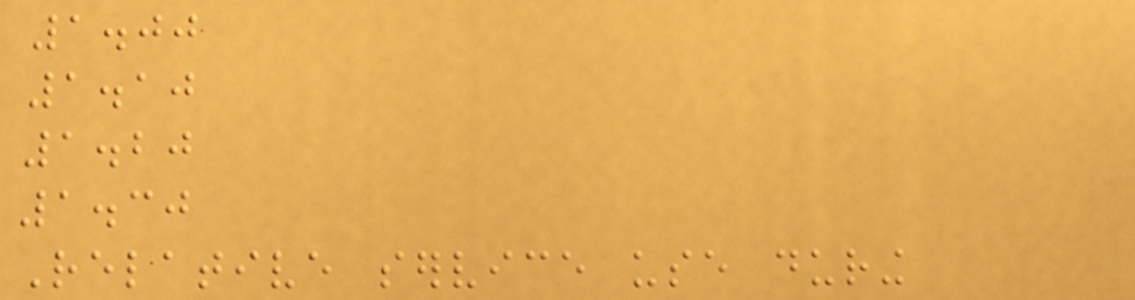1.00
1.10
1.20
1.30
Relative service use during
